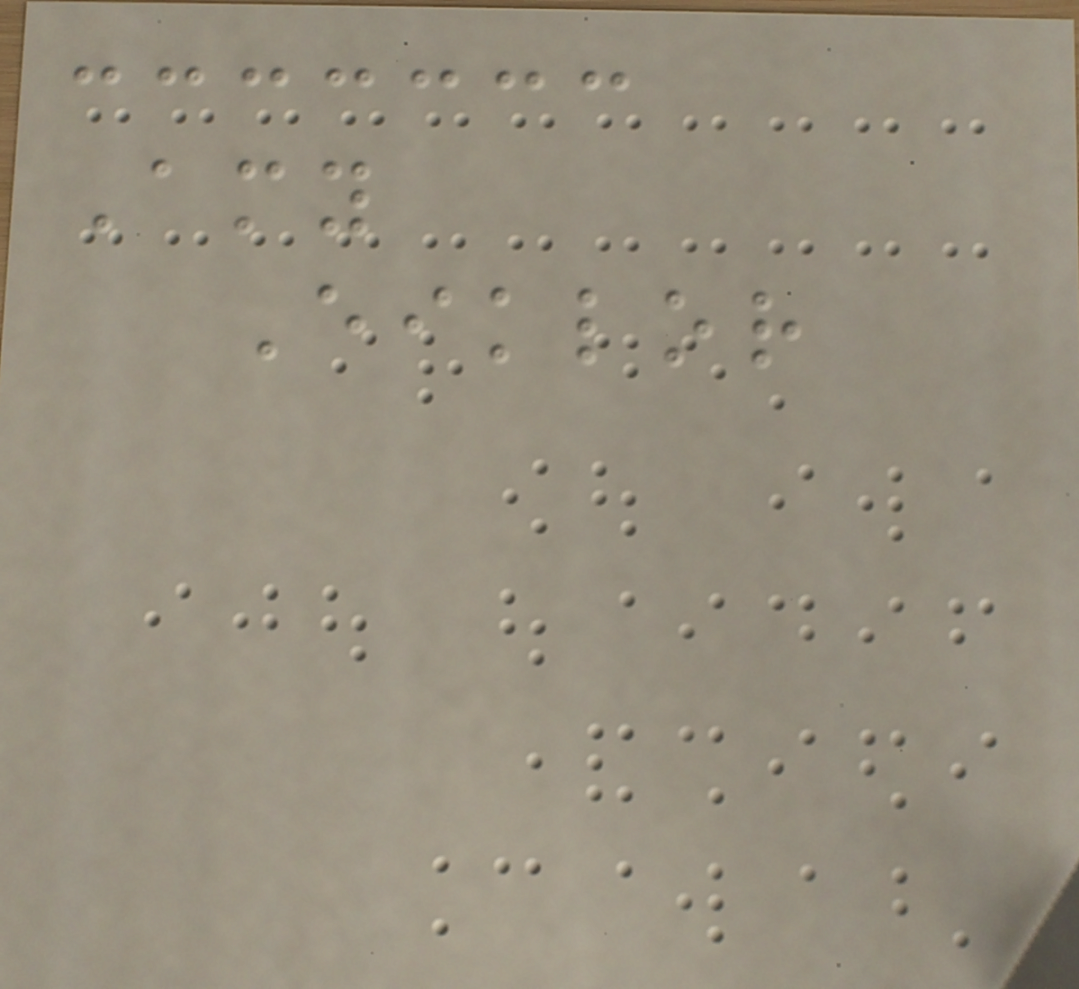Amy
Eiklor
